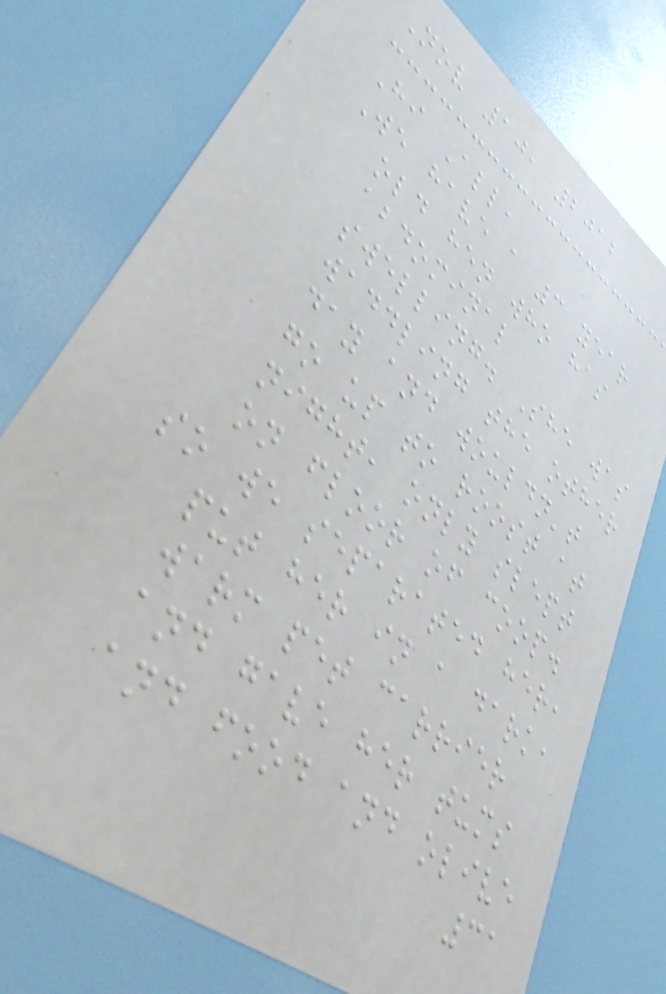Nov 10, 2012
Hi All,
We have a 3 year
old hen who has
abdominal
swelling. She was
waddling the other
day and wouldn't
go up to roost at
night, only slept
on floor of coop.
so we separated her,
put her in a dark,
warm pet carrier
and gave her tums
and food and olive
31
